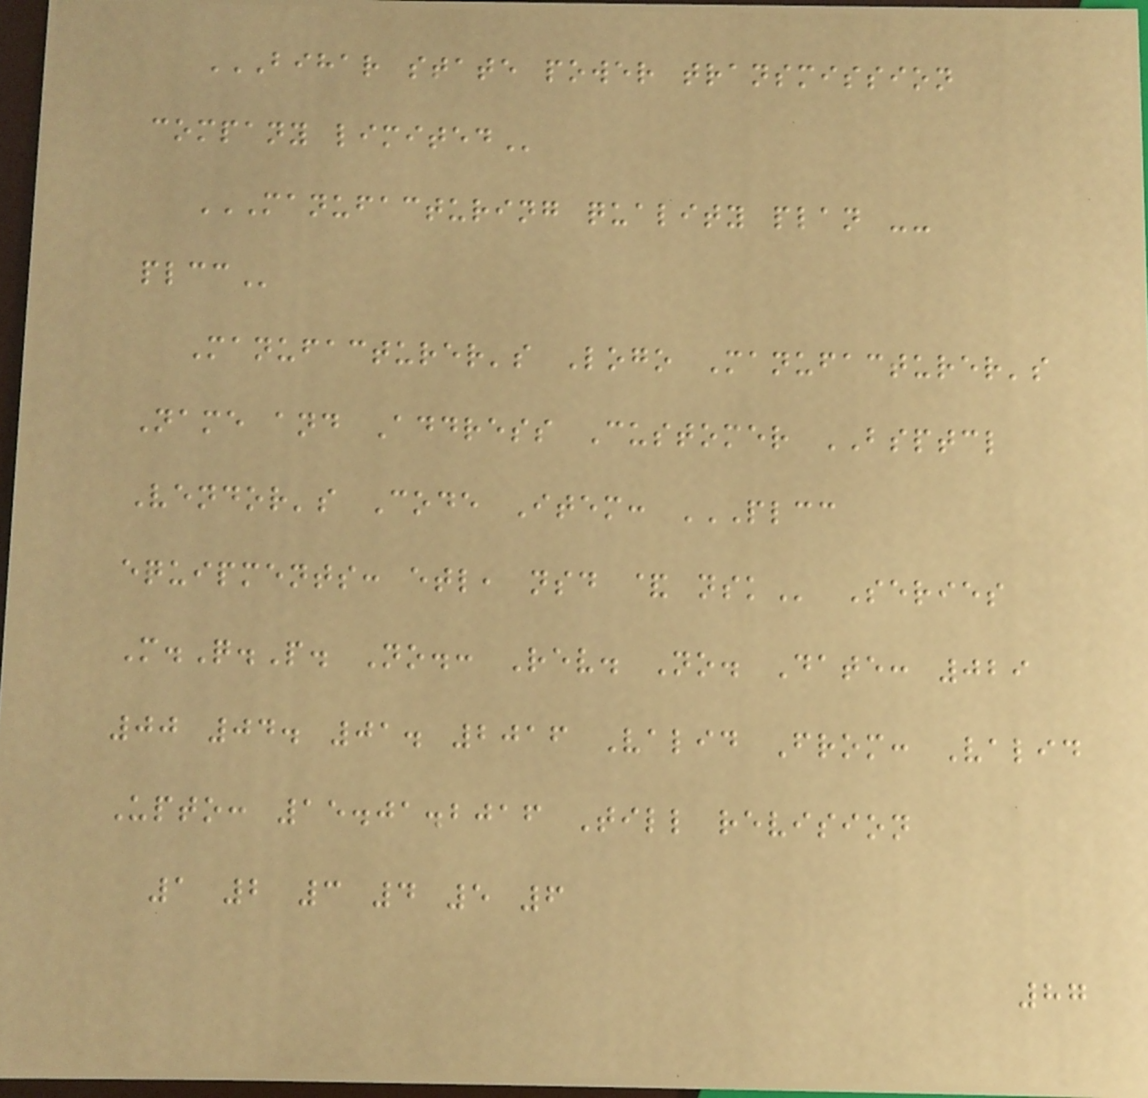BIHAR STATE POWER TRANSMISSION
COMPANY LIMITED
MANUFACTURING QUALITY PLAN --
PLCC
Manufacturer's Logo Manufacturer's
Name and Address Customer BSPTCL
Vendor's Code Item: PLCC
EQUIPMENTS: ETL, NSD & NSK Series
M.Q.P. No.: Rev. No. Date: 029
00 04. 01. 2016 Valid From: Valid
Upto: 15.01.2016 Till revision
1 2 3 4 5 6
87
